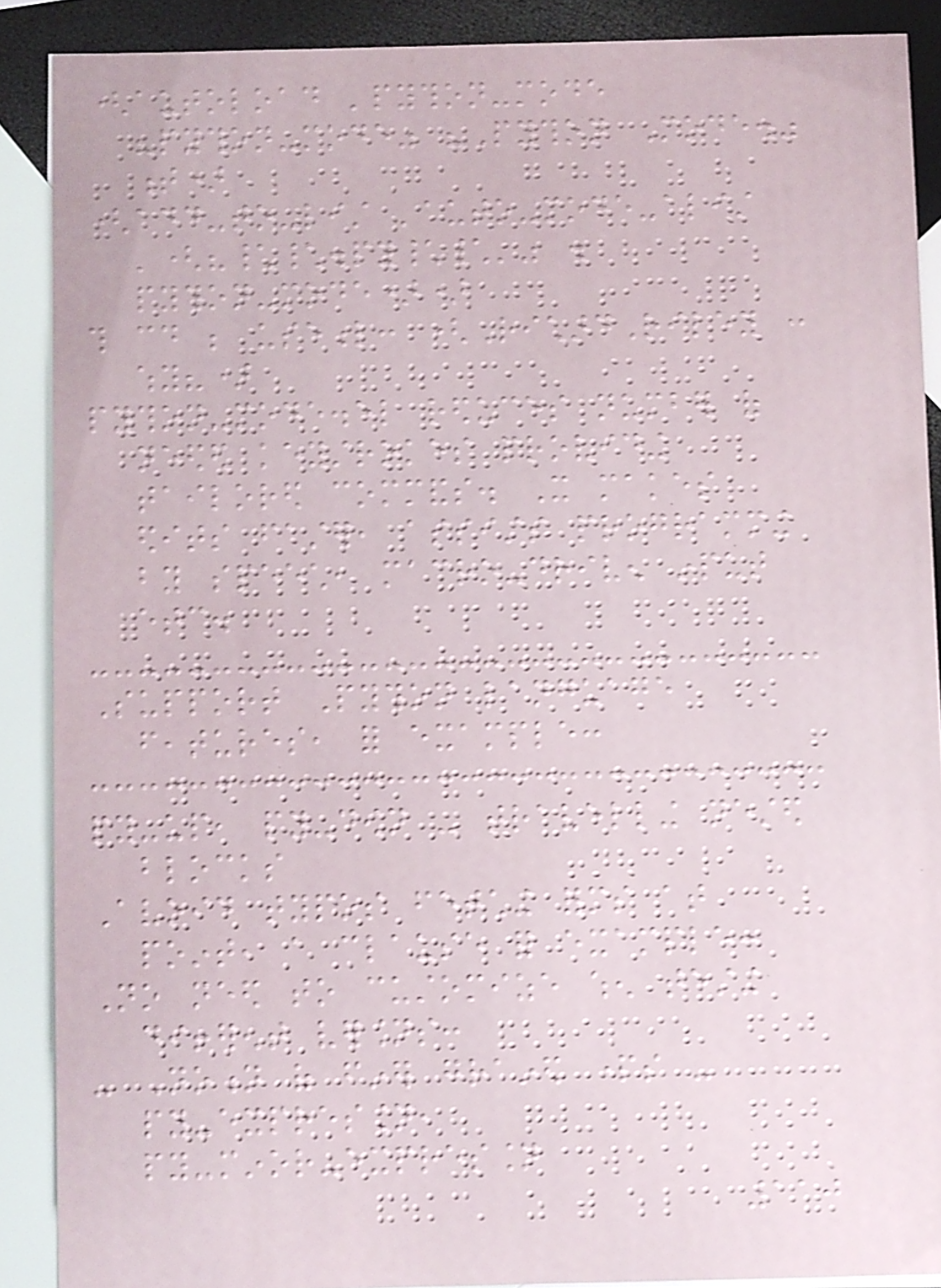(autoload 'python-mode
"python-mode" "Python Mode."
t)
(add-to-list 'auto-mode-alist
'("\\.py\\'" .
python-mode))
this could be useful: (RichardRiley :
why?)
python-mode.el reduces number of
needed keystrokes providing
tailored commands. It makes
edits faster, assists programming
by speech, macro-driven input
etc.
Support Python language
features, for example:
py-up, py-down - travelling nested
blocks
Avoid typos fetching forms at
point, a clause for example:
No need to customize when testing
different versions:
- Notion of finer grained parts -
py-expression,
py-minor-expression
110
